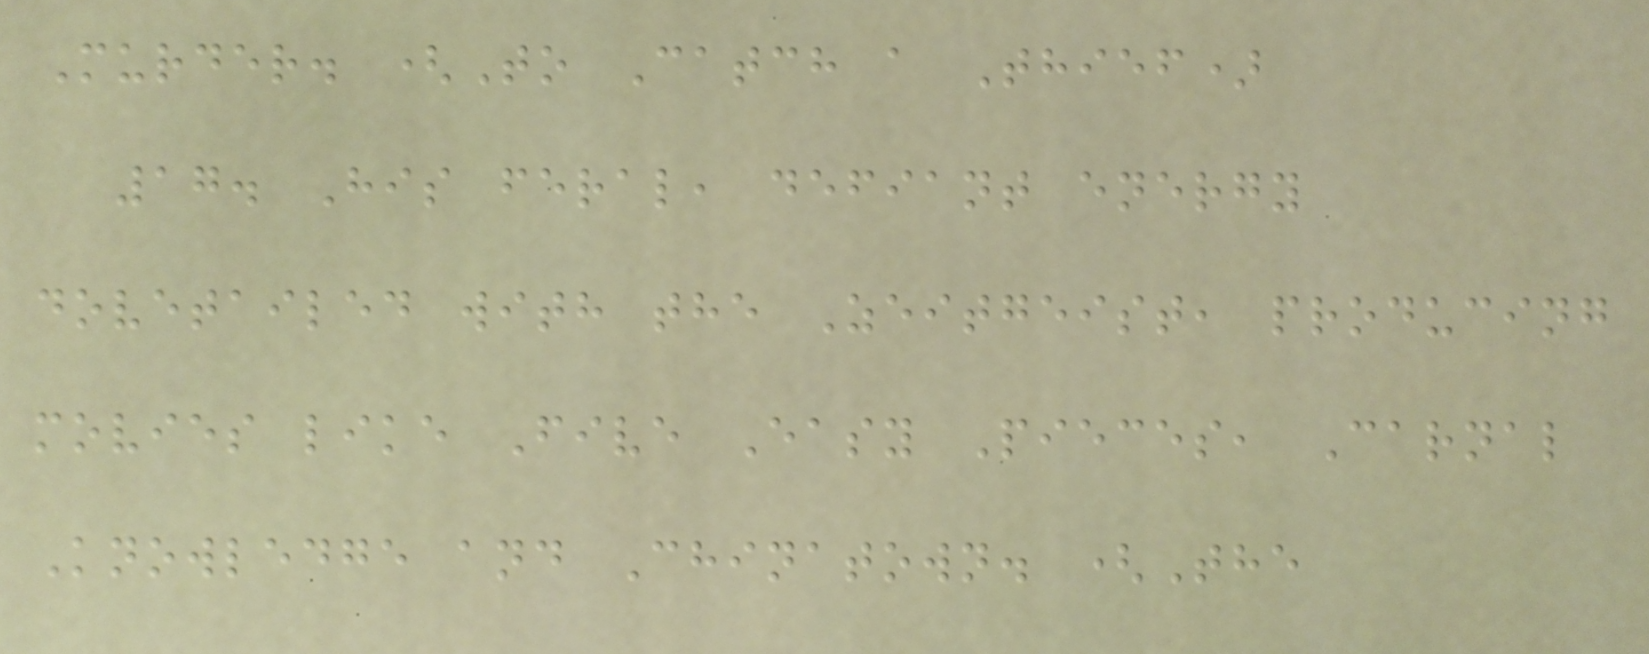Murder. (To Catch a Thief)
17. His feral, defiant energy
dovetailed with the Zeitgeist, producing
movies like Five Easy Pieces, Carnal
Knowledge and Chinatown. (The
